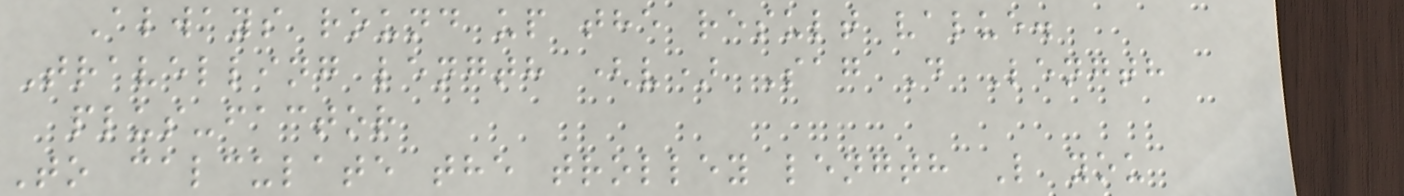Always round up the result value.
Travelling length (v) Sag D Length
plus-factor
To calculate the trolley length L you
